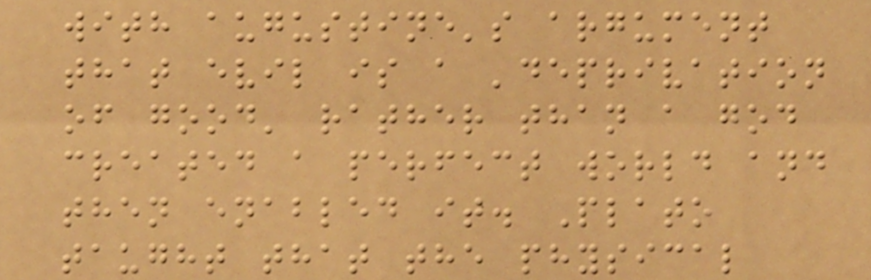with augustine's argument
that evil is a 'deprivation
of good' rather than a god
created a perfect world and
then enabled it. Plato
taught that the physical
